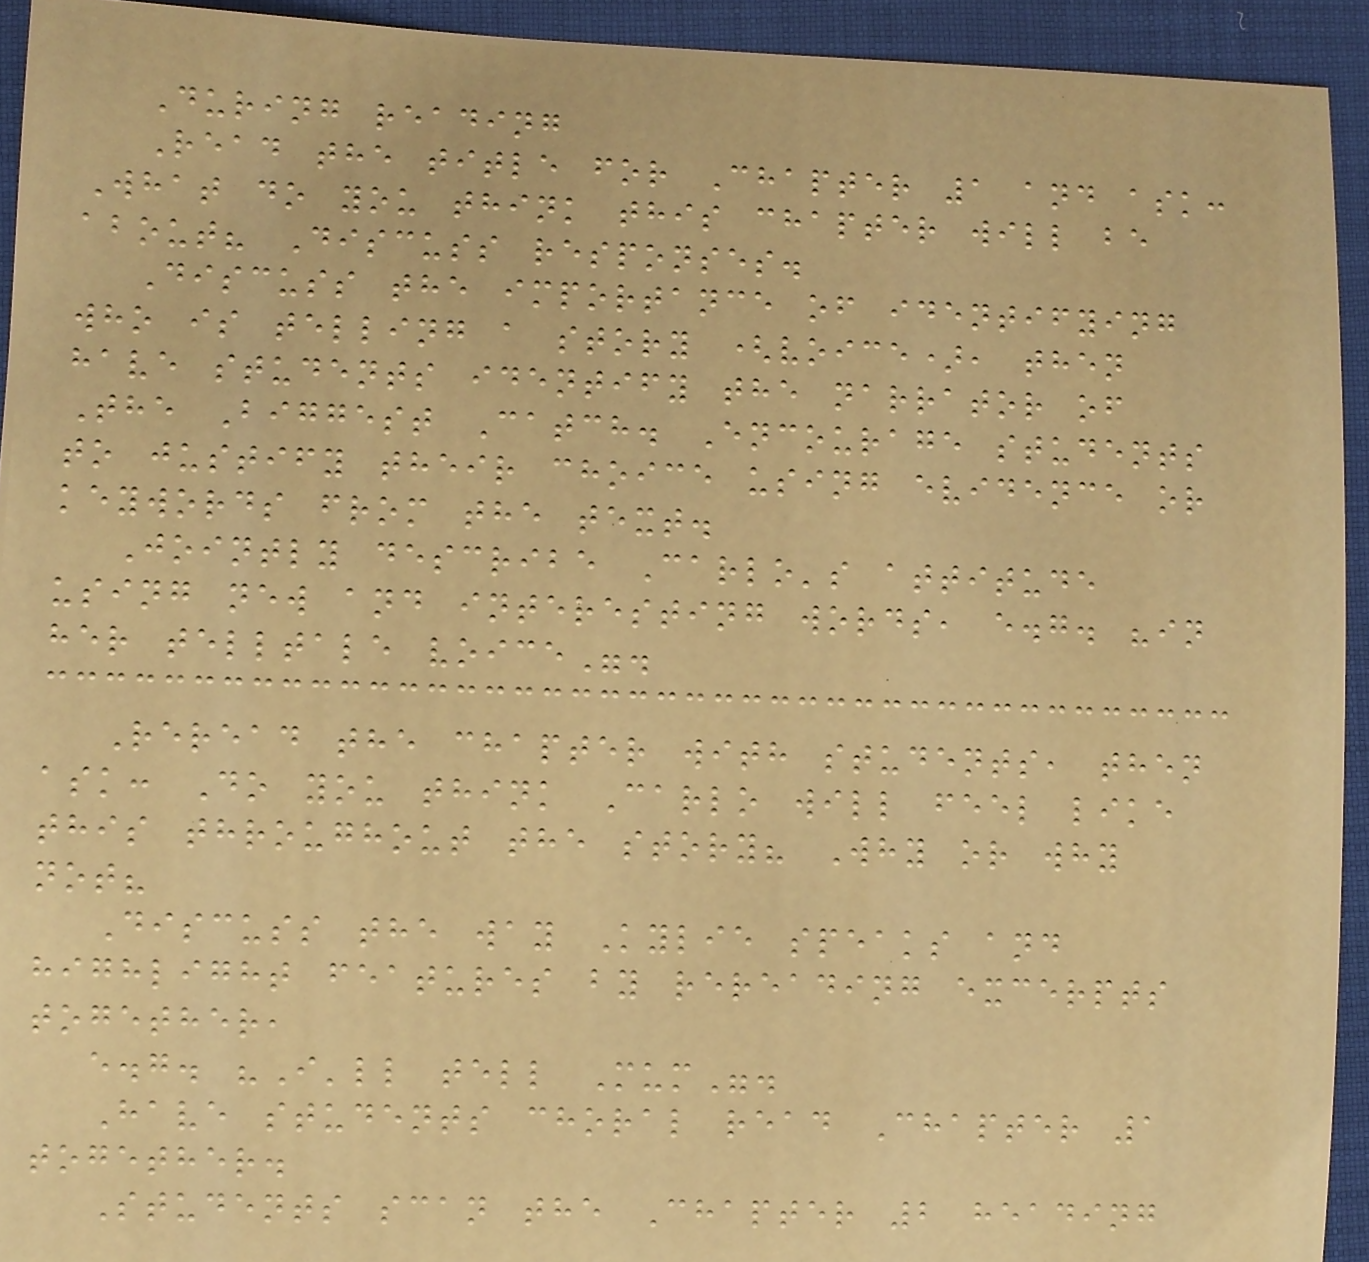During reading
Read the title for Chapter 1 and ask:
What do you think this chapter will be
about? Discuss responses.
Discuss the importance of identifying
who is telling a story (voice), then
have students identify the narrator of
The Biggest Catch. Encourage students
to justify their choice using evidence or
keywords from the text.
Jointly describe Carlo's attitude
using new and interesting words, e.g. "in
her telltale voice".
Reread the chapter with students, then
ask: Do you think Carlo will feel like
this throughout the story? Why or why
not?
Discuss the way Kylie speaks and
highlight features by rereading excerpts
together,
e.g. "I'll tell Mum".
Have students choral read Chapter 1
together.
Students scan the Chapter 2 heading
